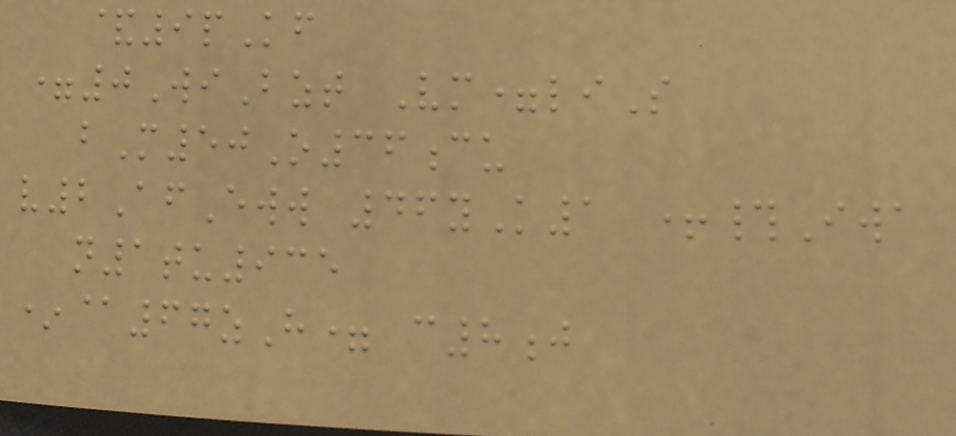&9pKf
=0WiBzt Vm=liS
bM50O36cu
v2AfEww 46yK1 +#Iwa
n1tu935
*@67zH= c8j
